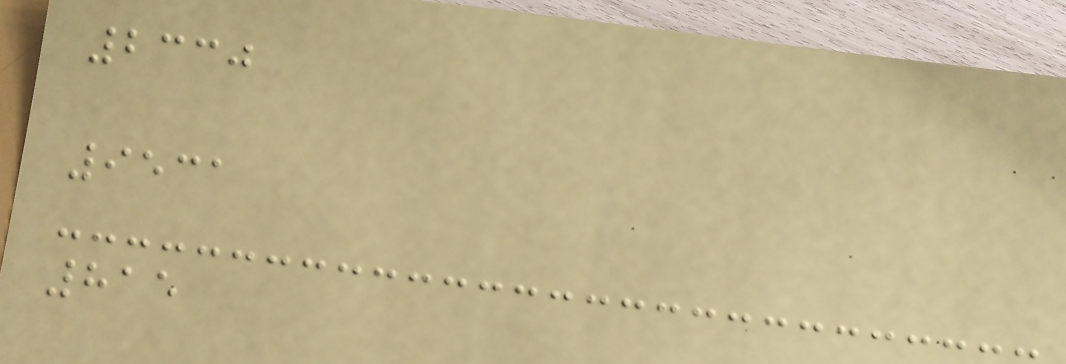2330
9531
815
